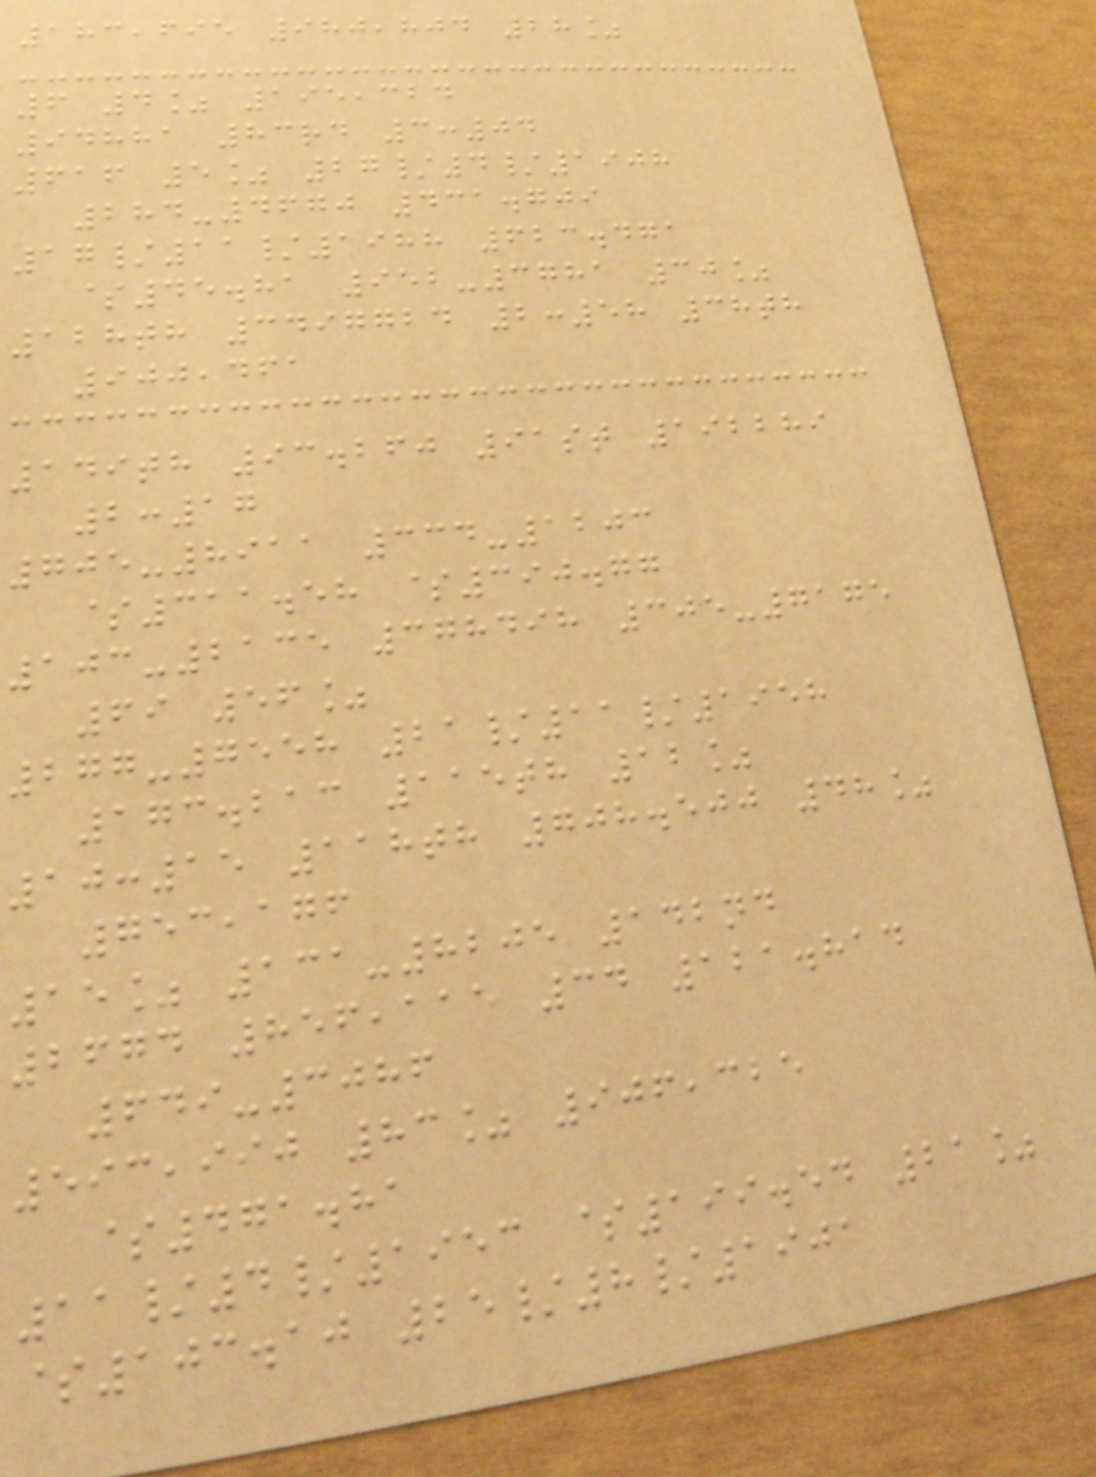183,695 980,804 28%
6 4% 195,324
94881 83rd 3:04
616 5% 27/4/1908
284-4670 431.709
17/11/1988 623.471
$45.81 952-3781 30%
128th 3497724 2:58 38th
900,461
149th 93.260 91st 192289
2:17
705-8911 334-1203
$311.58 $390.77
103-2135 378498 305-7175
69 56%
277-7558 21/11/1958
173.213 115th 12%
10:15 118th 708.500 48%
753,176
15% 131-8205 142nd
2674 856,115 34 121.814
649-3086
593,990 83% 906,325
$471.81
11/4/1953 $199.54 21%
$103.10 25/8/1901
